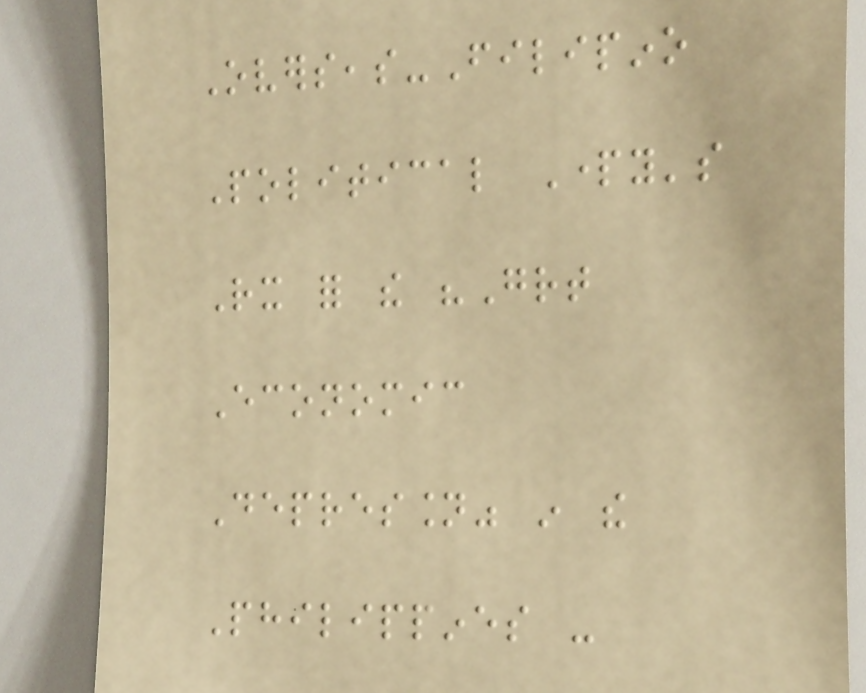Overseas-Filipino
Political Party's
Rx for the "Great
Economic
Depression" in the
Philippines -
